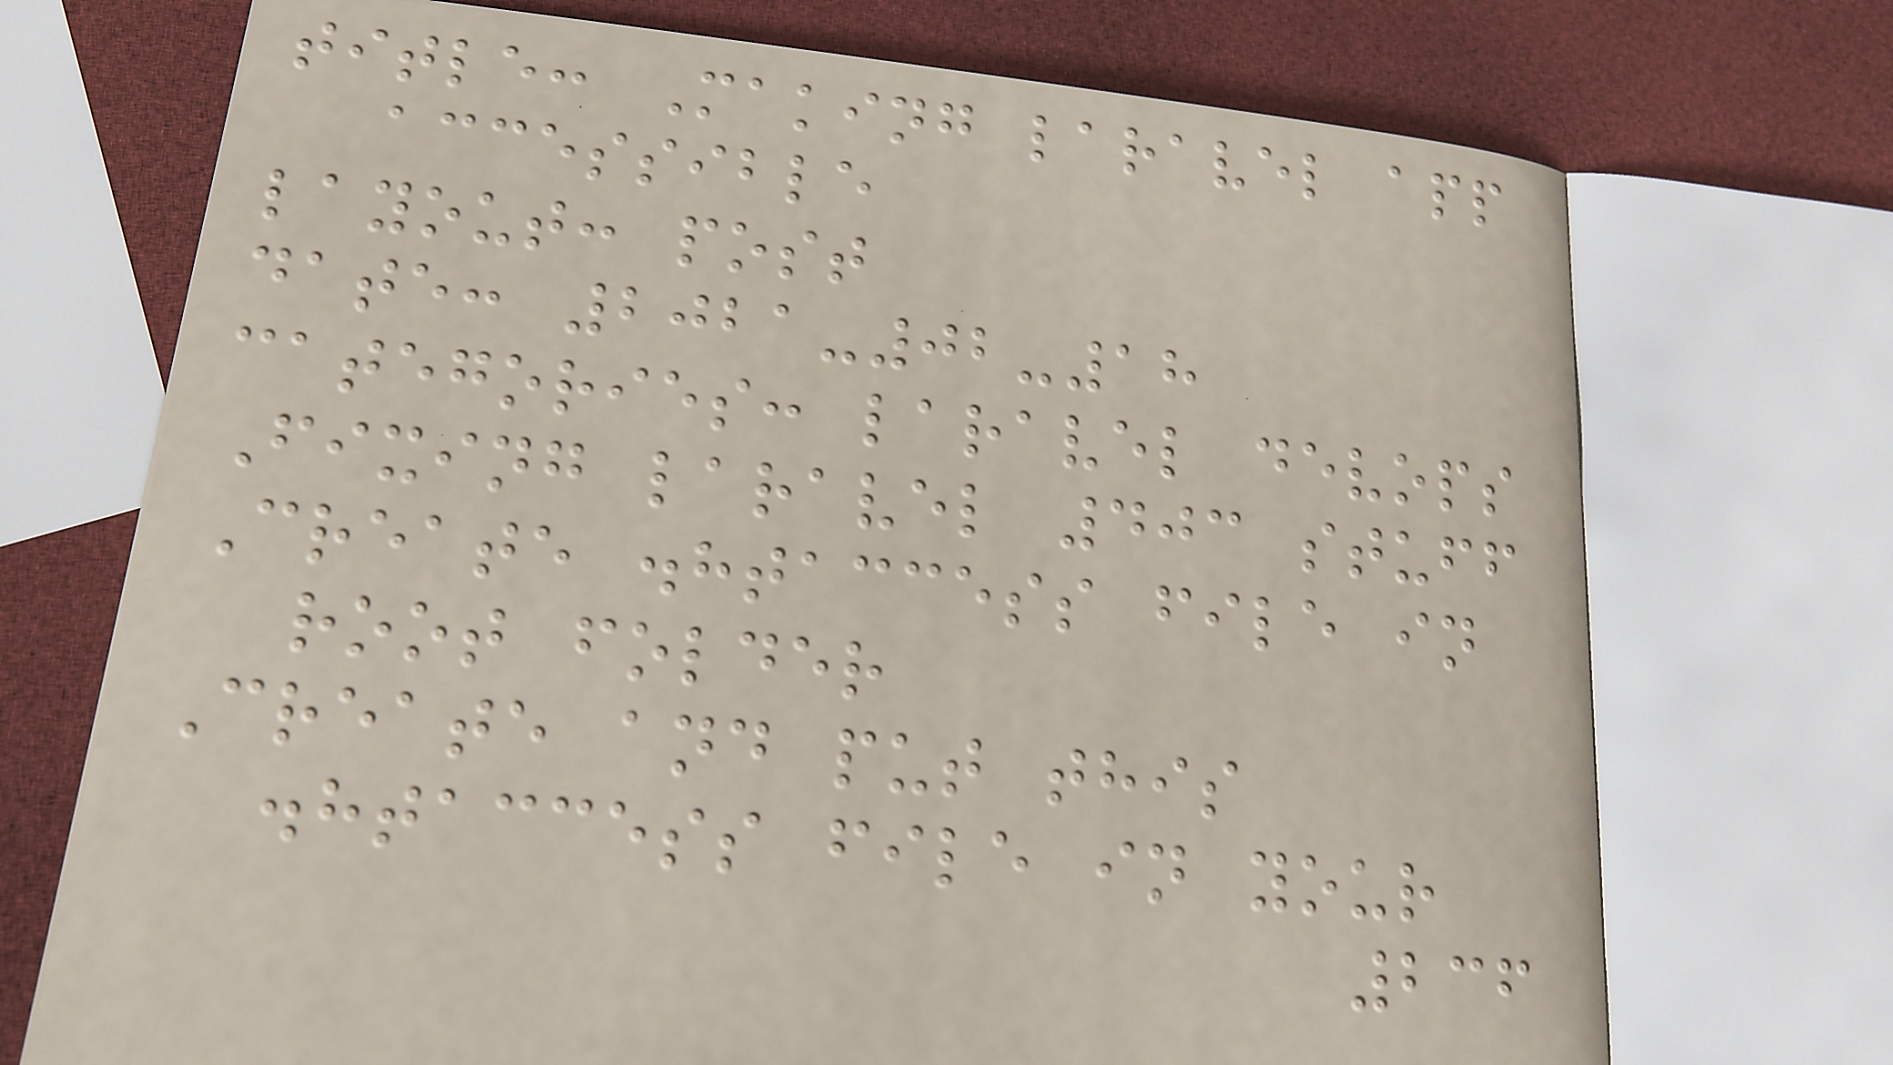title: Making laravel app
accessible
layout: post
date: 2021-02-18
categories: laravel devops
Fixing laravel 403 stuff
Create .htaccess file in
root folder
Create and put this
.htaccess file in your
236
